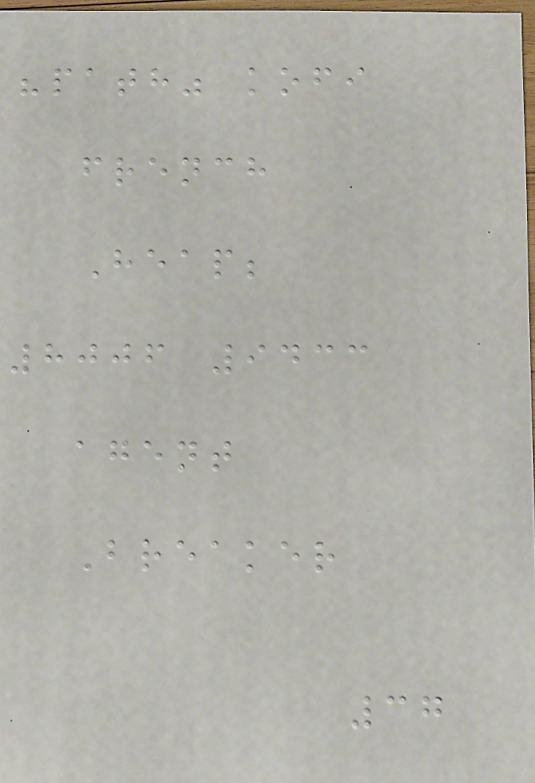"path" kofi
french
Heap;
8006 9433
agent
Breaker
37
